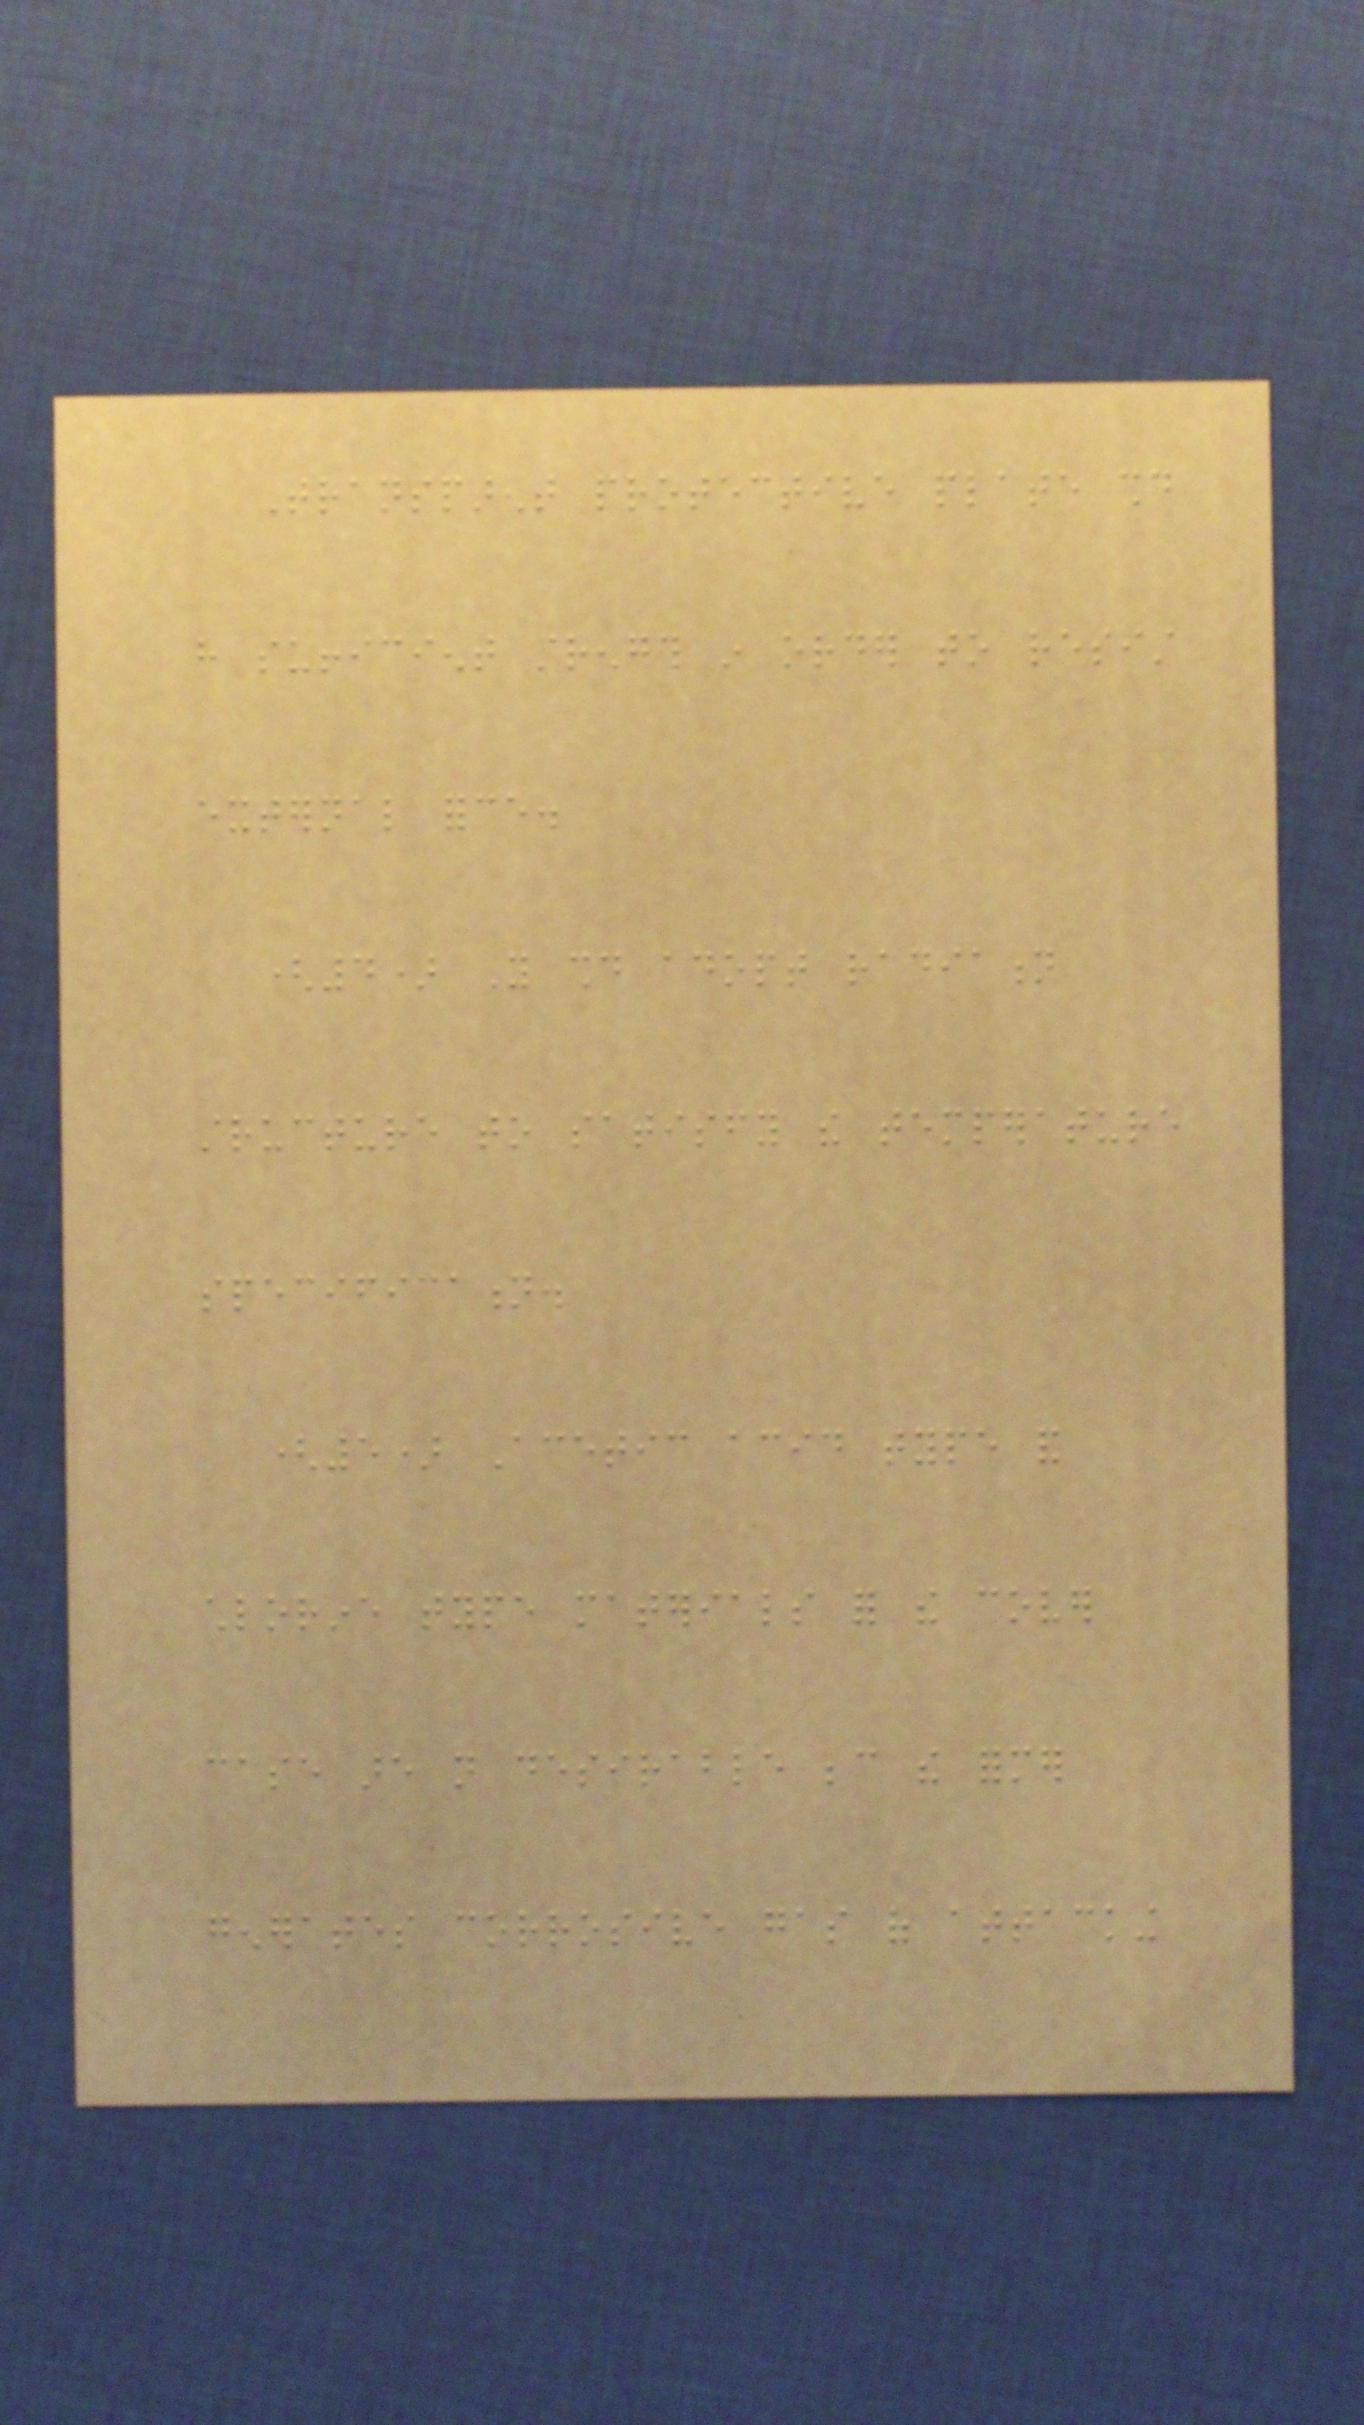Transparent protective plate should
have sufficient strength in order to resist
external force.
(4) You should adopt radiation
structure to satisfy the temperature
specification.
(5) Acetic acid type and
chlorine type materials for the cover
case are not desirable because the former
generates corrosive gas of attacking
